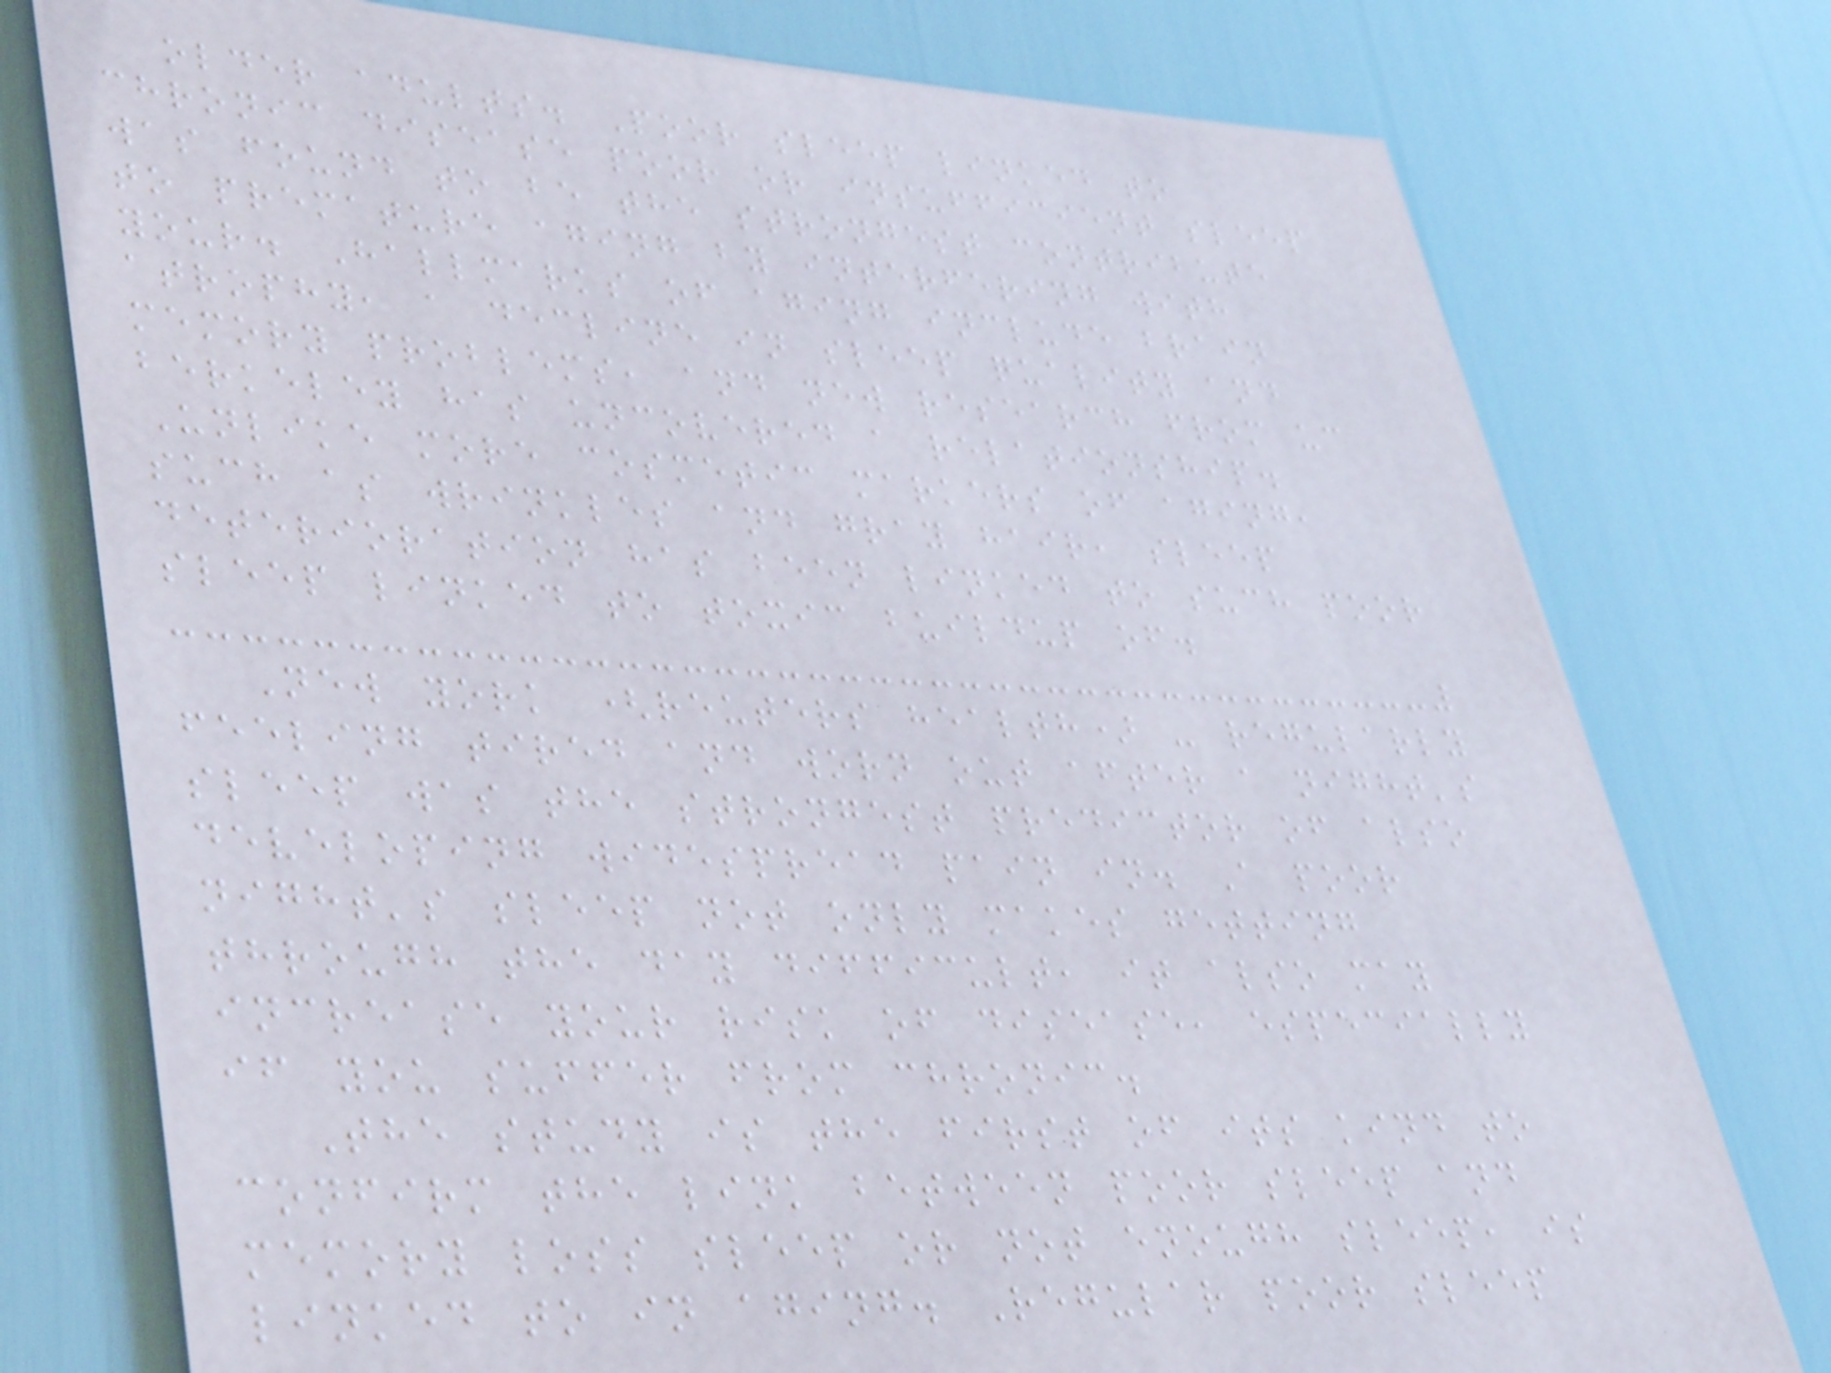older adults. Poor sleep linked to
chronic disease poor or insufficient sleep
was found to be the strongest contribute
to premature aging by interfering with
your. Hallmarks of aging include brain
atrophy, a decline in sleep quality and
memory problems, and new research from uc
berkeley has uncovered a relationship.
Unlike more cosmetic markers of aging,
such as wrinkles and gray hair, sleep
deterioration has been linked to such poor
sleep linked to toxic buildup of.
New york (reuters health) - regularly
feeling tired and worn out after a night's
sleep was the strongest predictor of also
developing widespread pain in. A poor
night's sleep not only makes getting
through the day difficult, it also may
increase your risk of disease, especially
if you suffer from chronic.
The study is the first of its kind to
confirm the link between poor sleep and
memory loss sleep or not enough sleep, is
linked to in aging. Regular poor sleep
